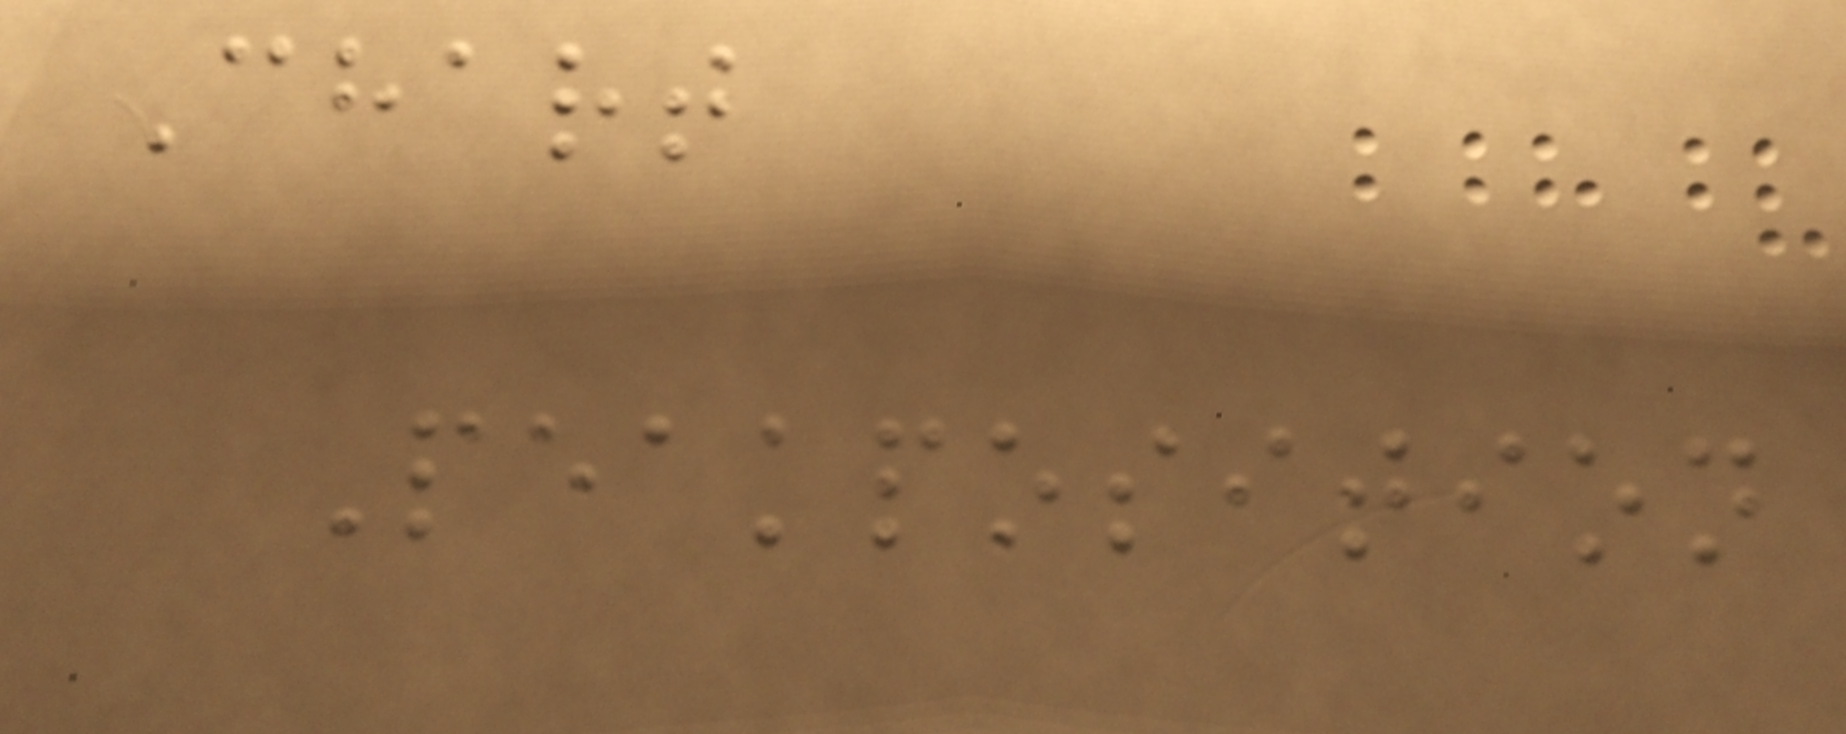Chart
Peakposition
